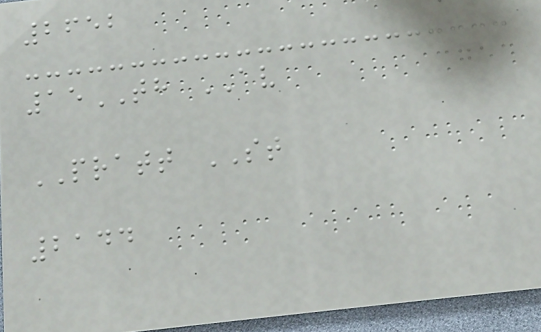2652
15TH AV
PRATT ST
2144
